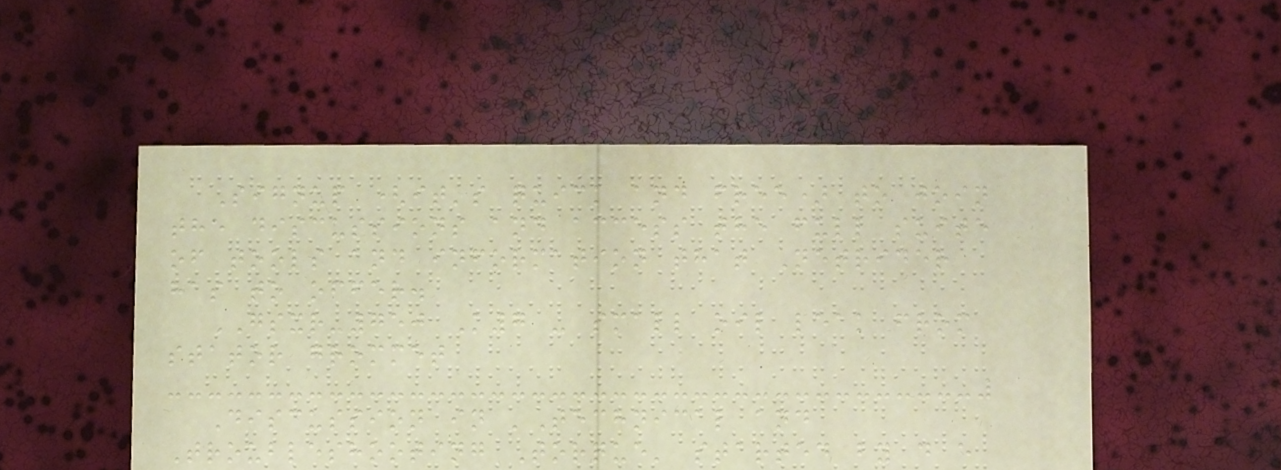Signup (it's quick and free) to join
the discussions and access the full suite
of tools and information that Netrider
has to offer.
GSXR-750 K7 - small oil leak from
stator grommet
Discussion in 'Technical and
Troubleshooting Torque' started by d e
